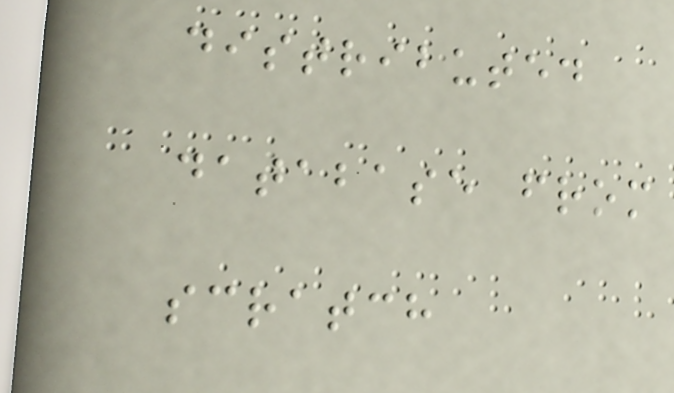distributed
database from
scratch
